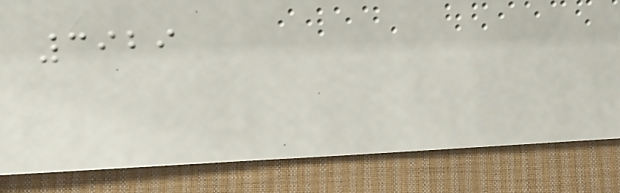3929
